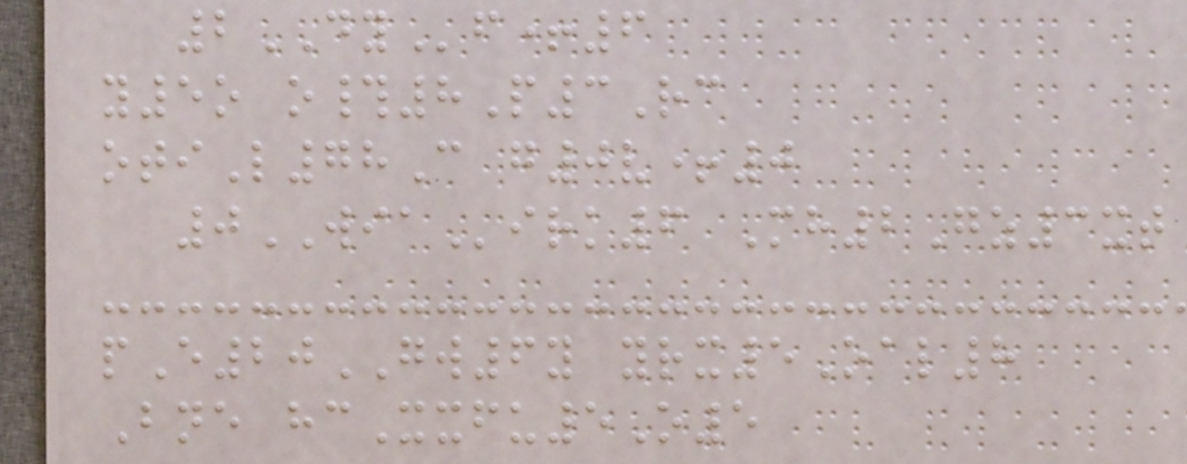2DYf+6
y5o o#8P3Rc
otiL78C g0v+0
0WIAirk6 Mh2Gz3xt
pE20GW6y yrx5Oal8
Bne hcXxfu5O5
